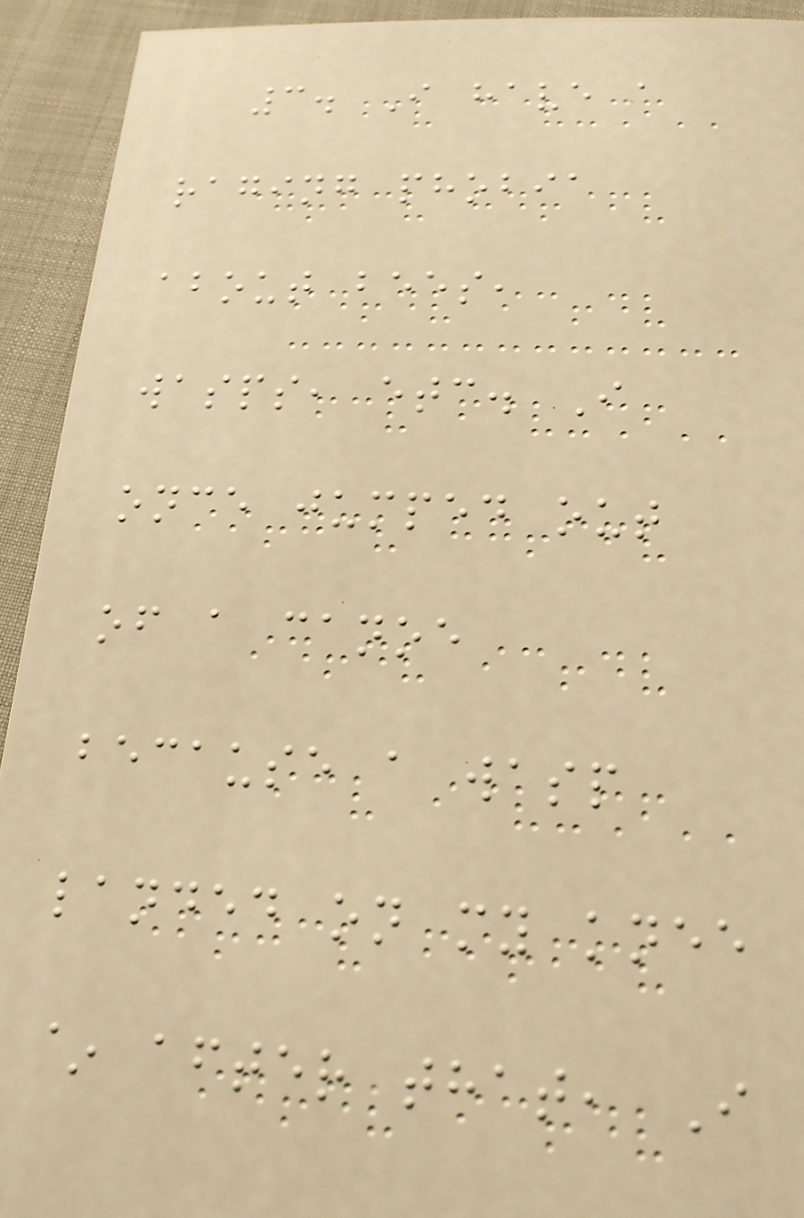3. I have a
raging phobia
about bees,
wasps, etc. I
once jumped out
of a canoe
because a wasp
landed on my knee
~ after that, I
